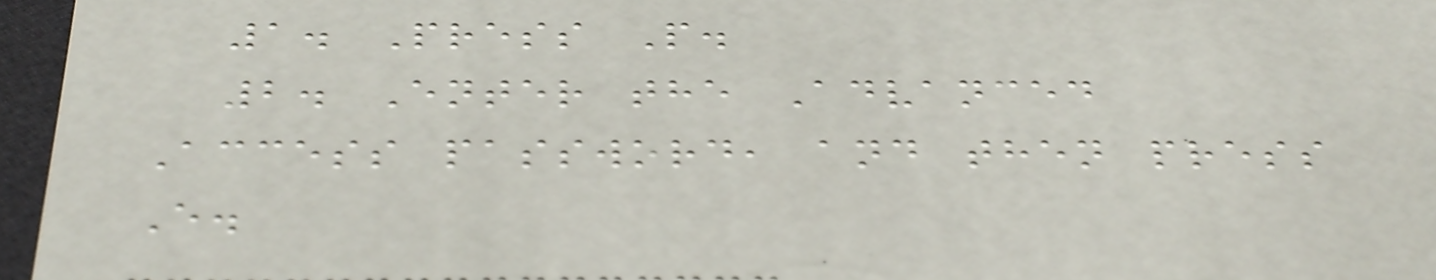1. Press P.
2. Enter the Advanced
Access password, and then press
E.
